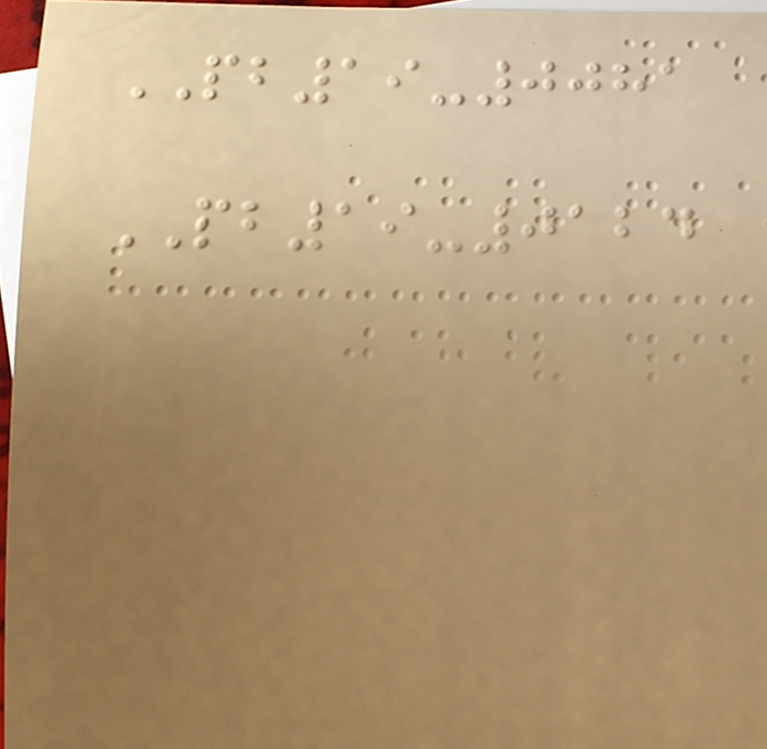PB19-0081
PB19-0124
